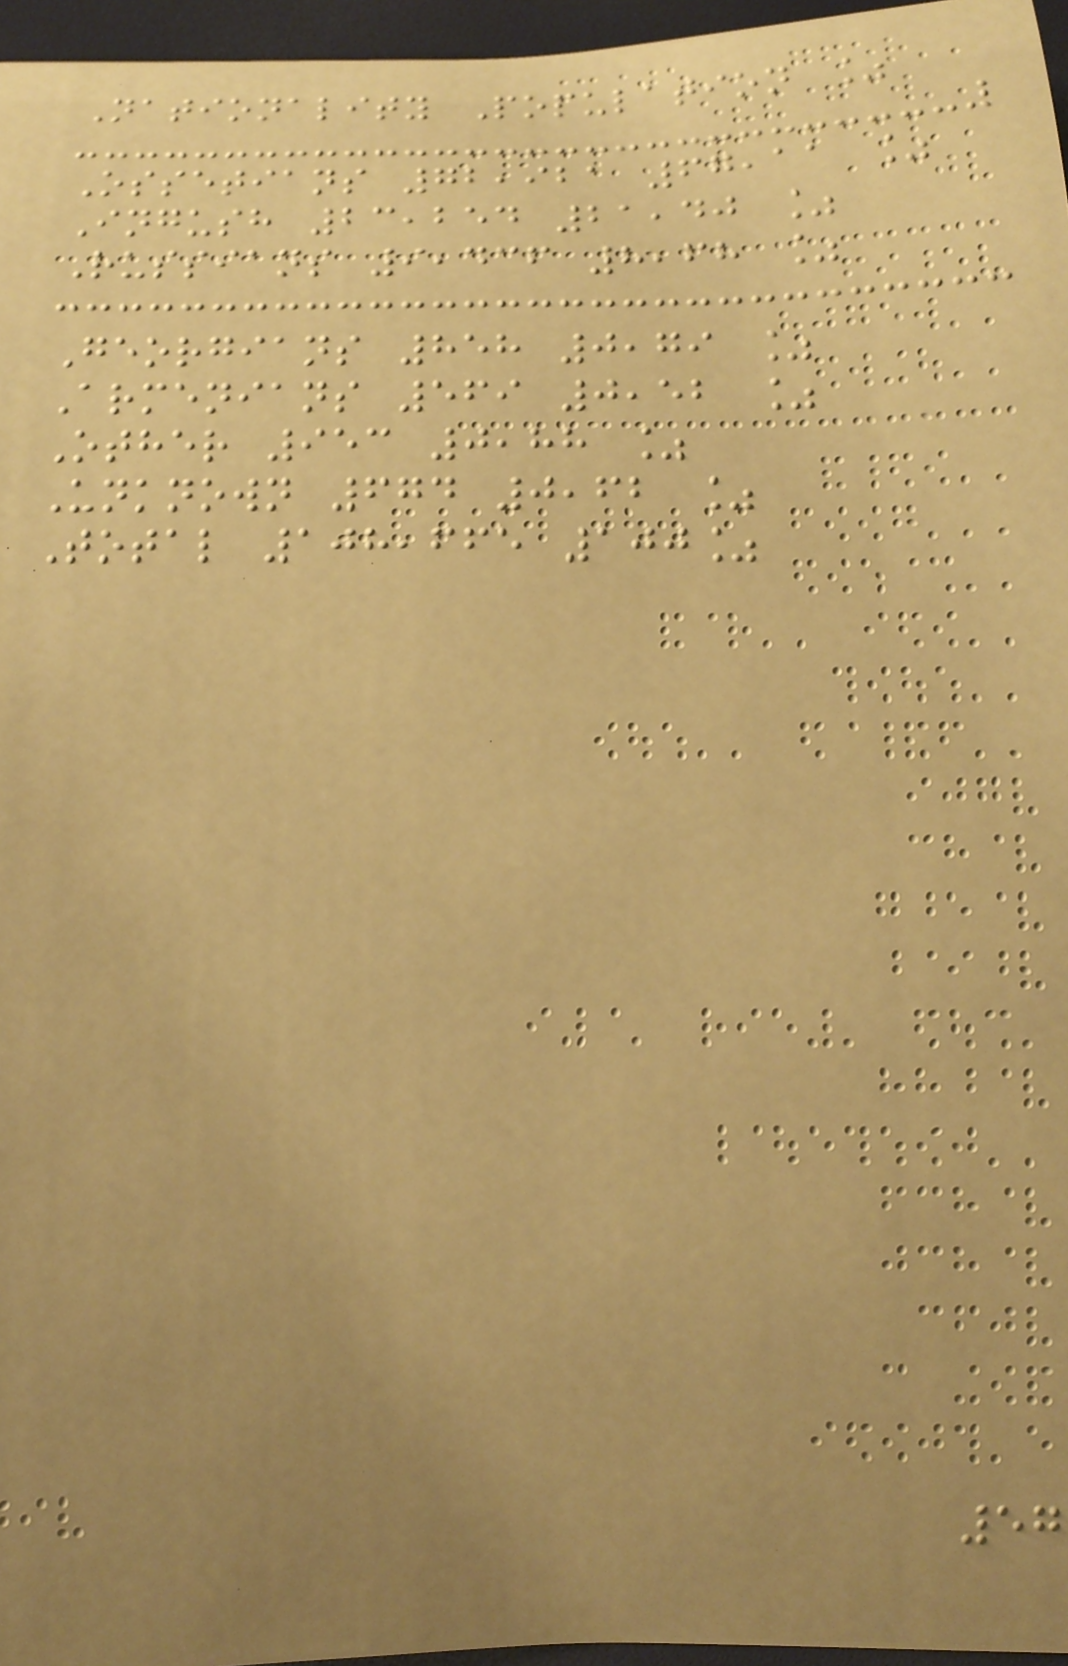Nationality Population %
Ossetians 72,921 67,11 %
Ingush 23,254 21,40 %
Russians 9,436 8,68 %
Georgians 858 0,79 %
Armenians 569 0,52 %
Other 953 0,88 %
Unknown 674 0,62 %
Total 108,665 100%
57
